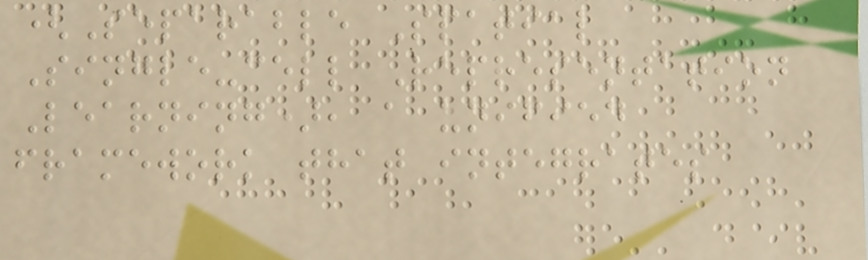(Separable Spatial
Single-cell Representation
Learning), a unified
framework that integrates
